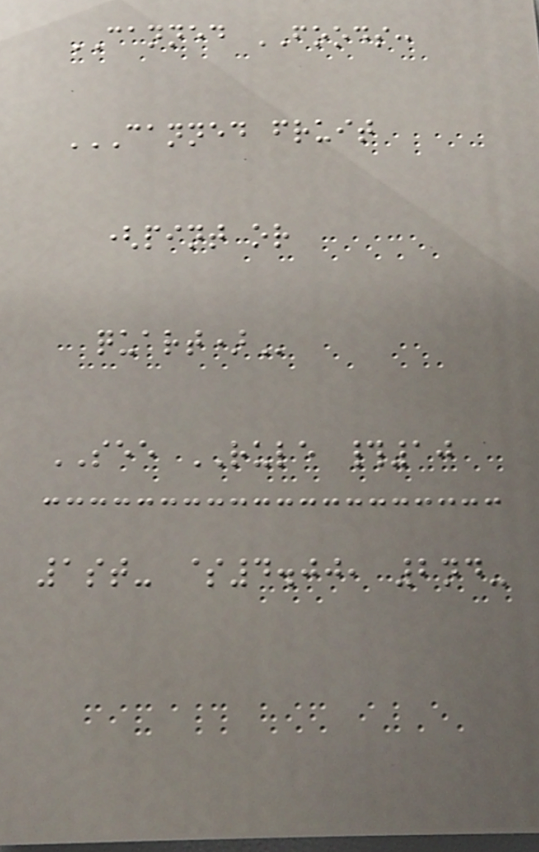CANNED FOODS:
CANNED FRUIT
(PINT OR
QUART)
SEE RULE #10
1st- $4.00, 2nd-
